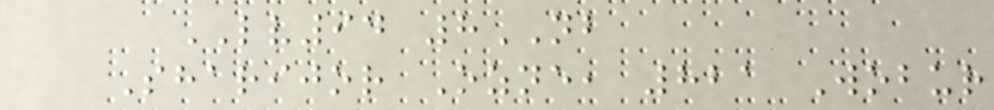LV94 8NB
Sharijor Ozne, 821 Wobur
